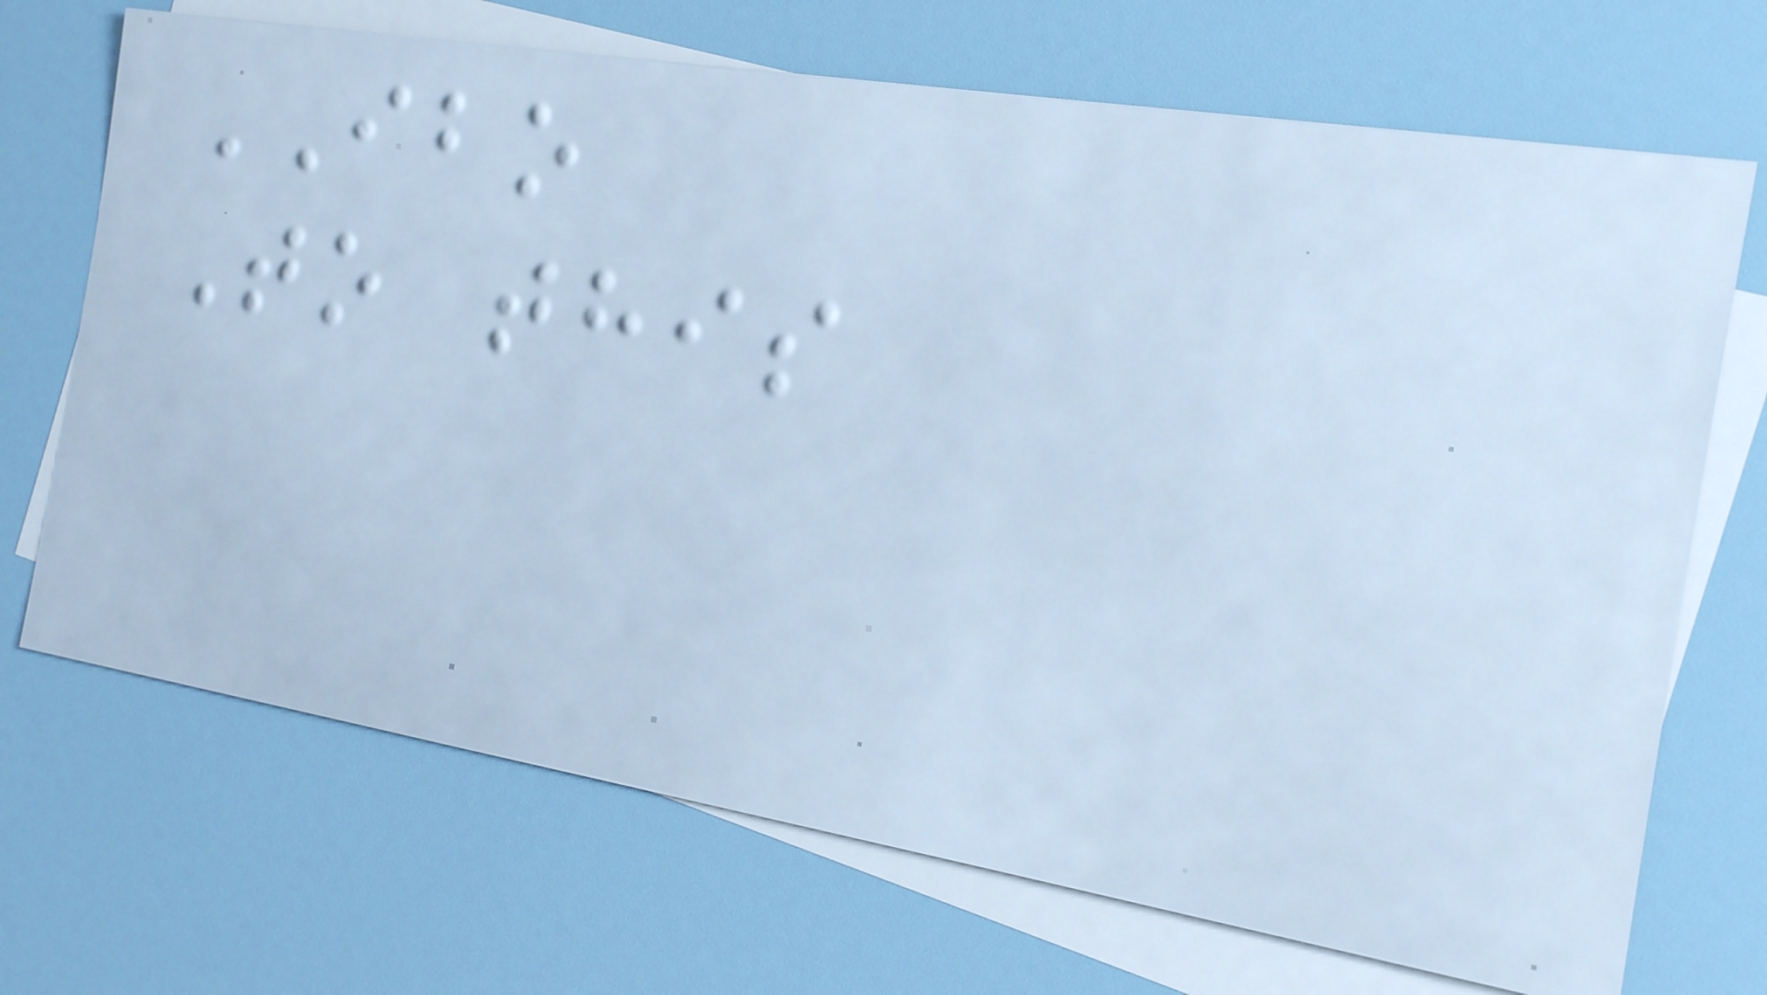IBO
To this
